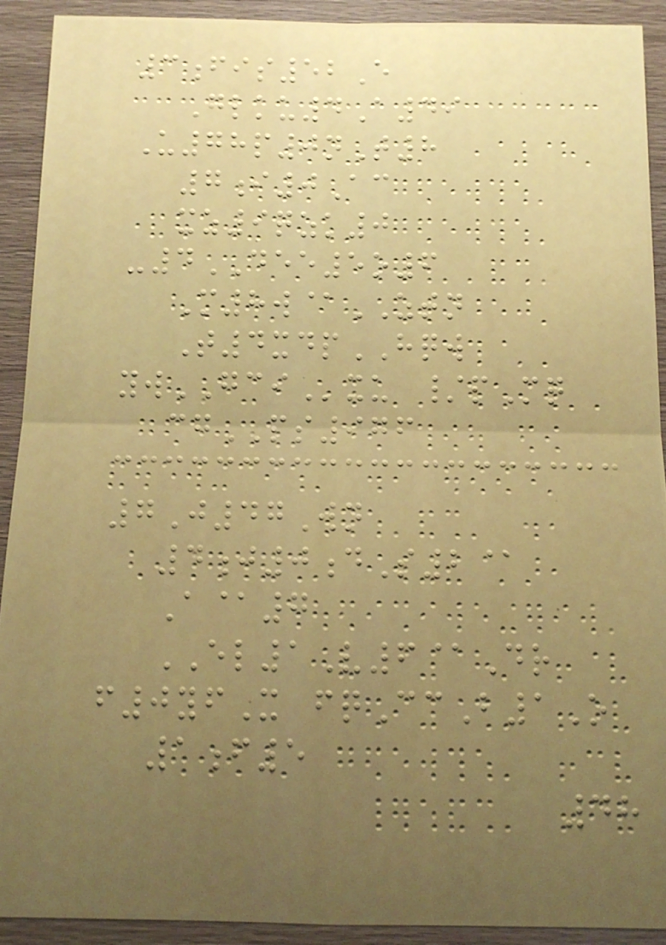3fis52E
Glku4A49
U78p0nT8
7i0Ac
xz9qzk0
-4DEE5o6
M8w@ZTN
T4xdpHQW
ywGCIxu /pMq
cgPS976
7J47Wn
4j0dS2@
A@7
EL1V6@Dr
f0yfX fqCcB1O
1f5
48
